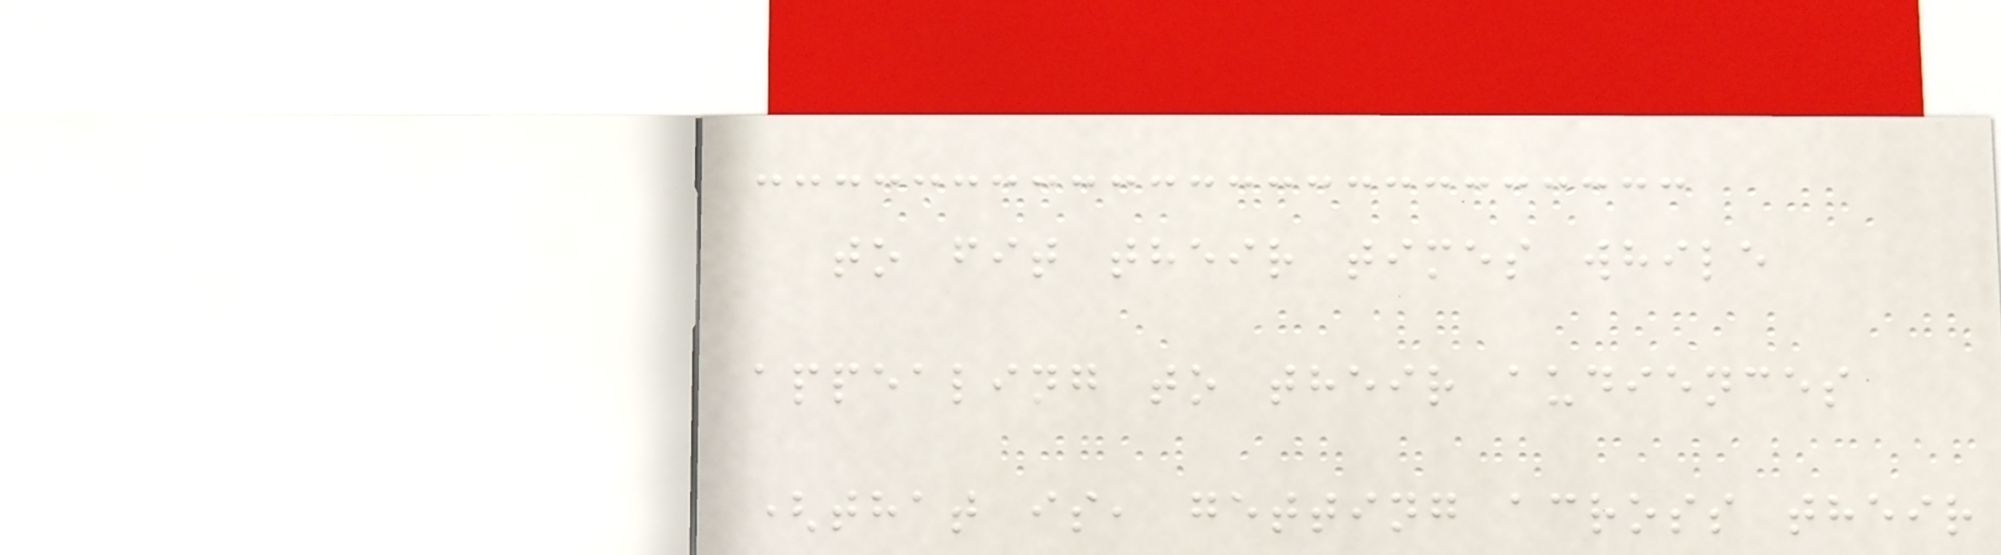to fit their times while
appealing to their audiences
(that is, getting across their
